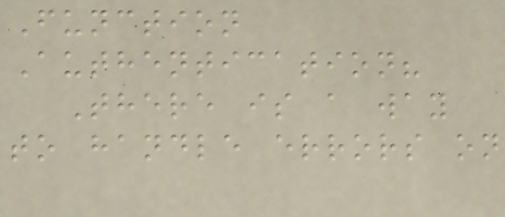Function
Authentication?
There is a way
to handle errors on
